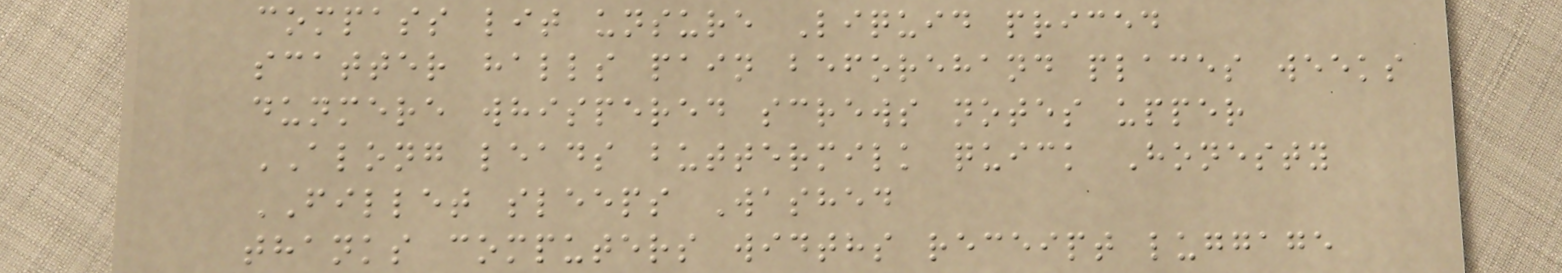compass lit unsure Liquid priced
scatter halls pain beforehand places weeks
dunmere whispered screws notes upper
ALONG leads buttermilk quick Honesty
FILLET sleeps Washed
thanks computers widths receipt luggage
